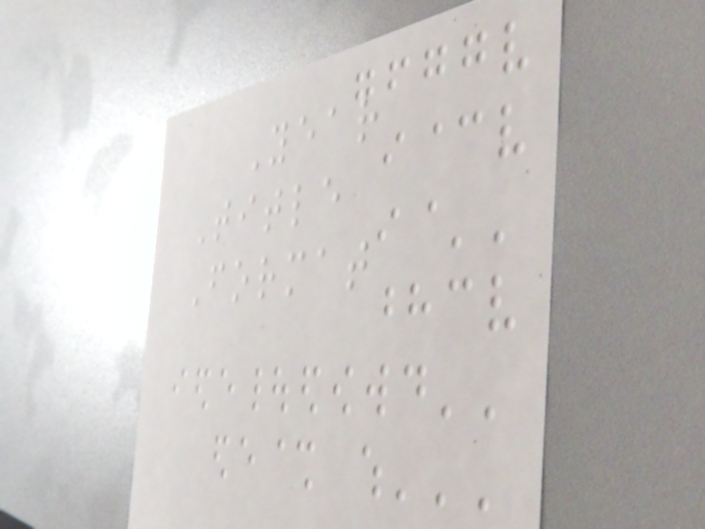Year
Title
Format
